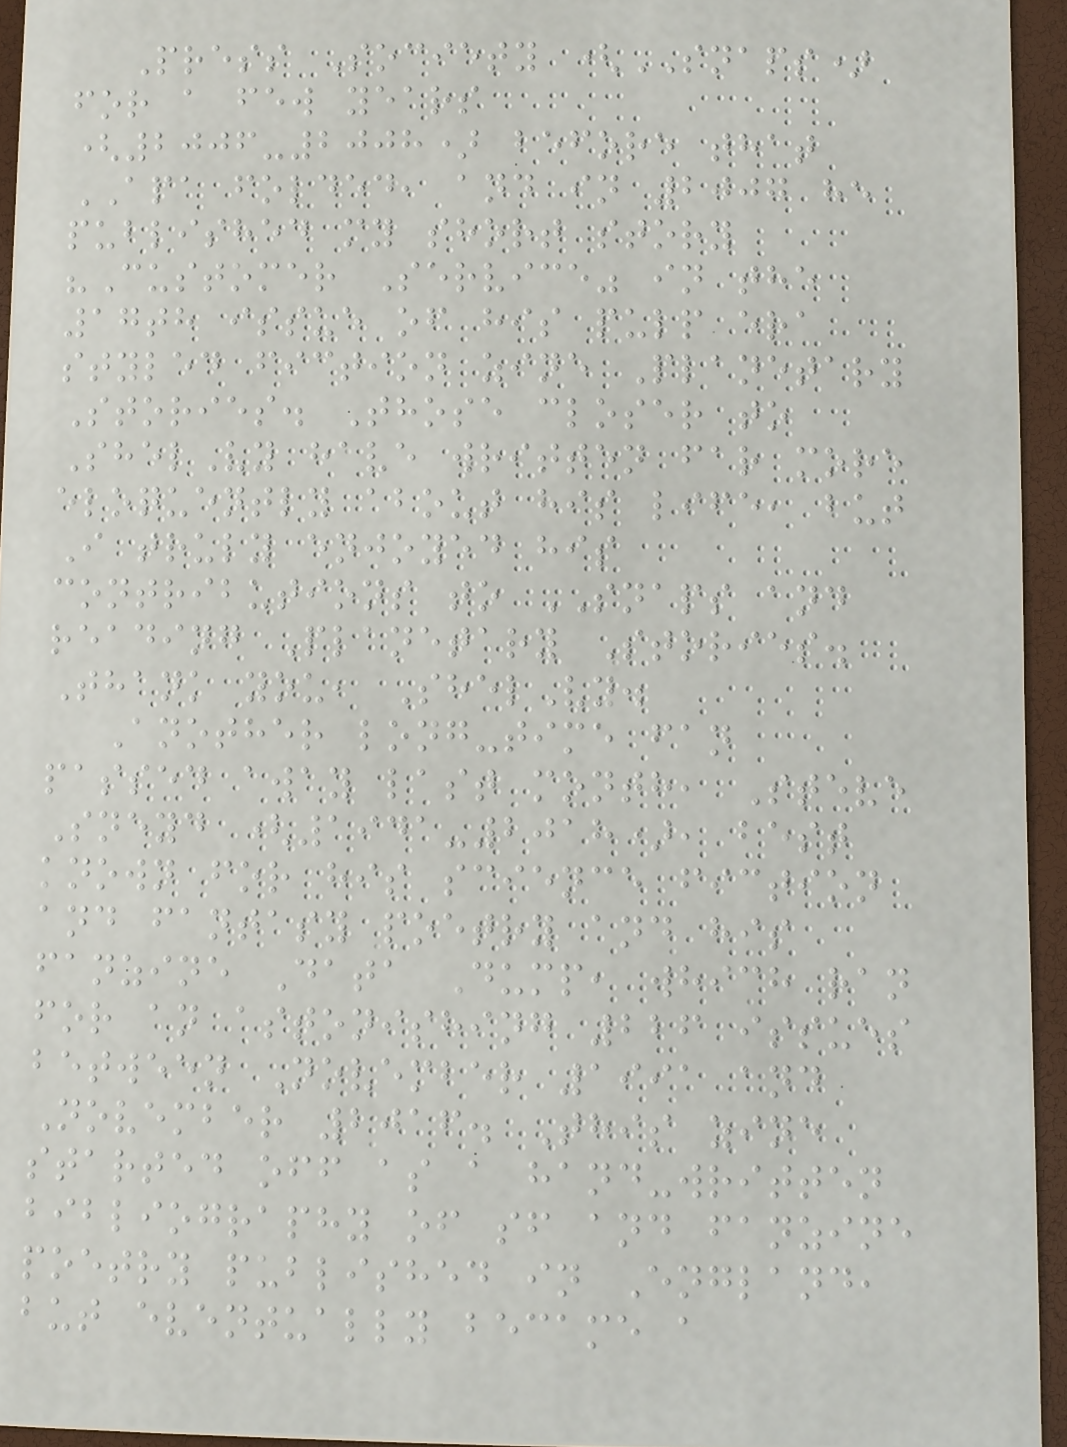Press Society (SNAPS)
for a few years
(2006-2008) before that
APA folded, and in 2007 he
published my short story
"Customer Service" in the
17th issue of his pulp era
styled fiction zine Planetary
Stories. Those closer to
ShelVy have written far more
eloquently about his life, but
I truly enjoyed his
contributions to SNAPS and
reading Planetary Stories.
Thank you, ShelVy.
Another long-time fan
passed away last month, Steve
Sneyd (1941-2018), best
known for his science fiction
and fantasy poetry and his
fanzine Data Dump, which ran
for an astonishing 226 issues
between November 1991 and
November 2016. This zine
started off as a hand-written
bibliography of sf and fanzine
poetry published in England,
but eventually became a
